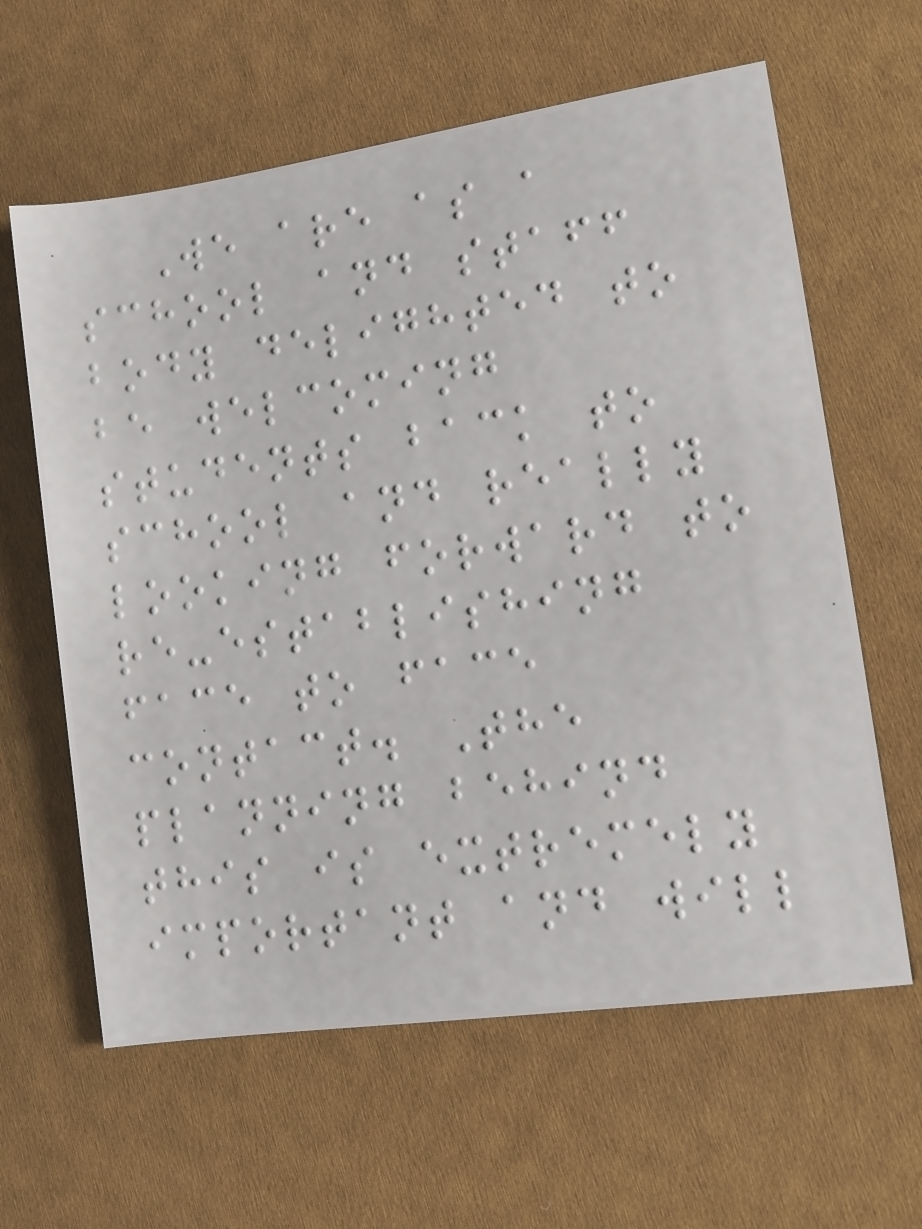We are as a
school and staff
body delighted to
be welcoming
students back to
school and really
looking forward to
re-establishing
face to face
contact. The
planning behind
this is extremely
important and will
